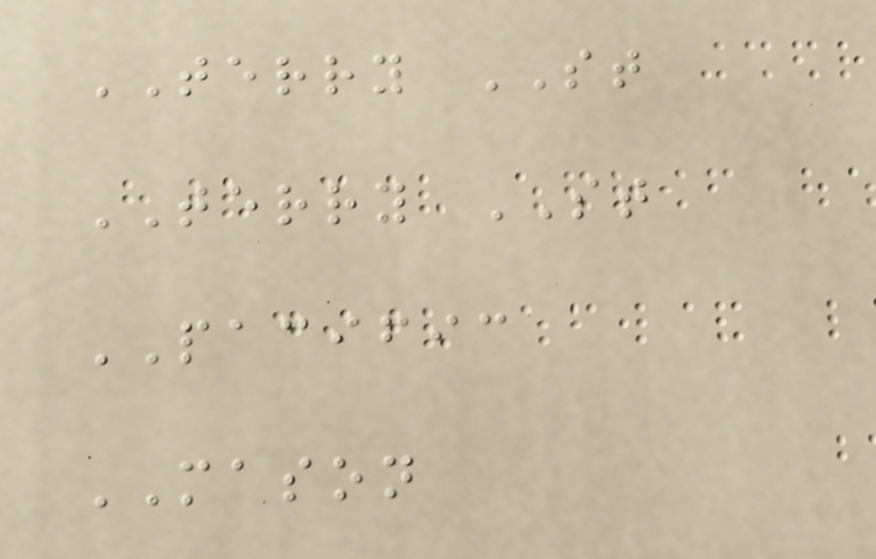TERRY ST
TERRY ST
PACIFIC
MASON
